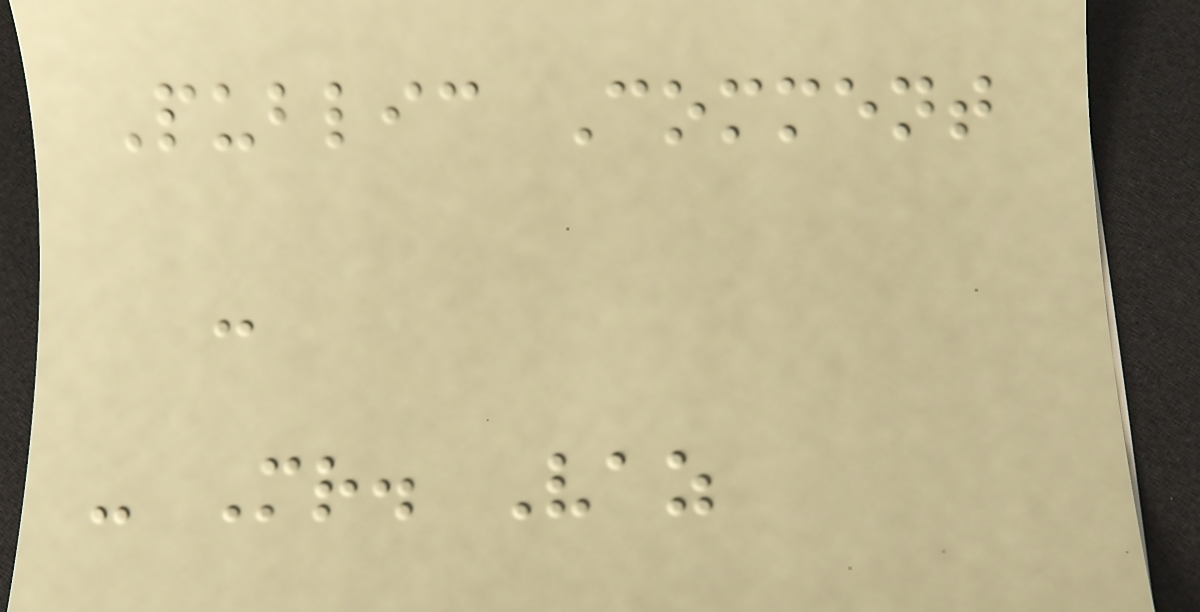Public Comment
-
- Mr. Vaz
